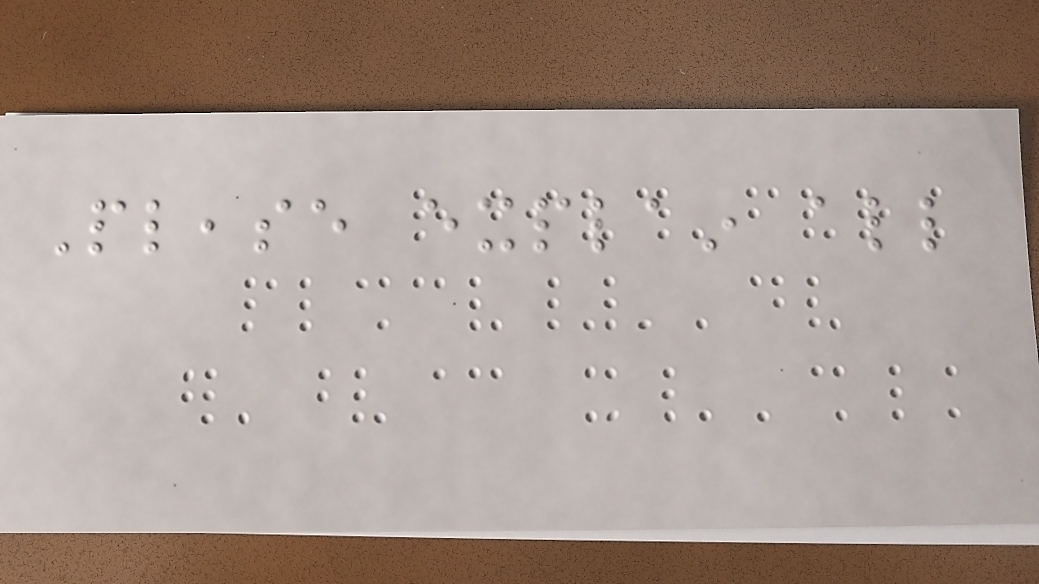Please explain all
